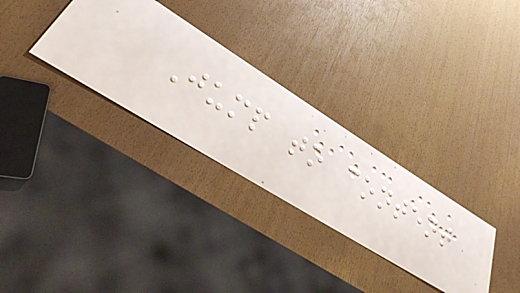Jump to content
